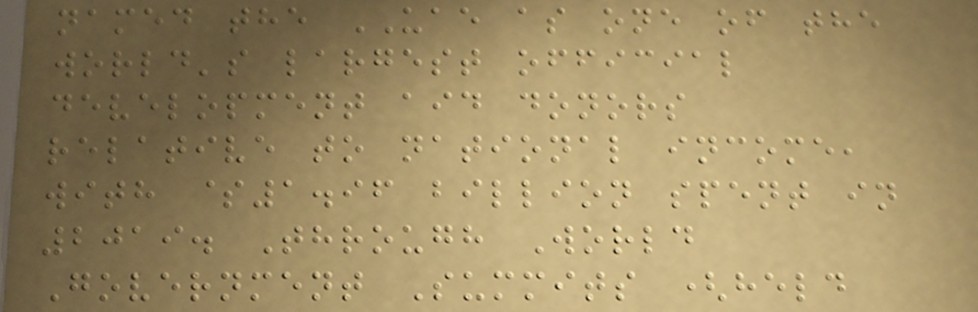named the UAE as one of the
world's largest official
development aid donors
relative to national income,
with $1.96 billion spent in
2019. Through World
Government Summits (held
